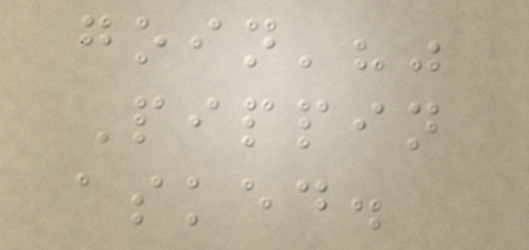goin'?"
Pippin
asked.
